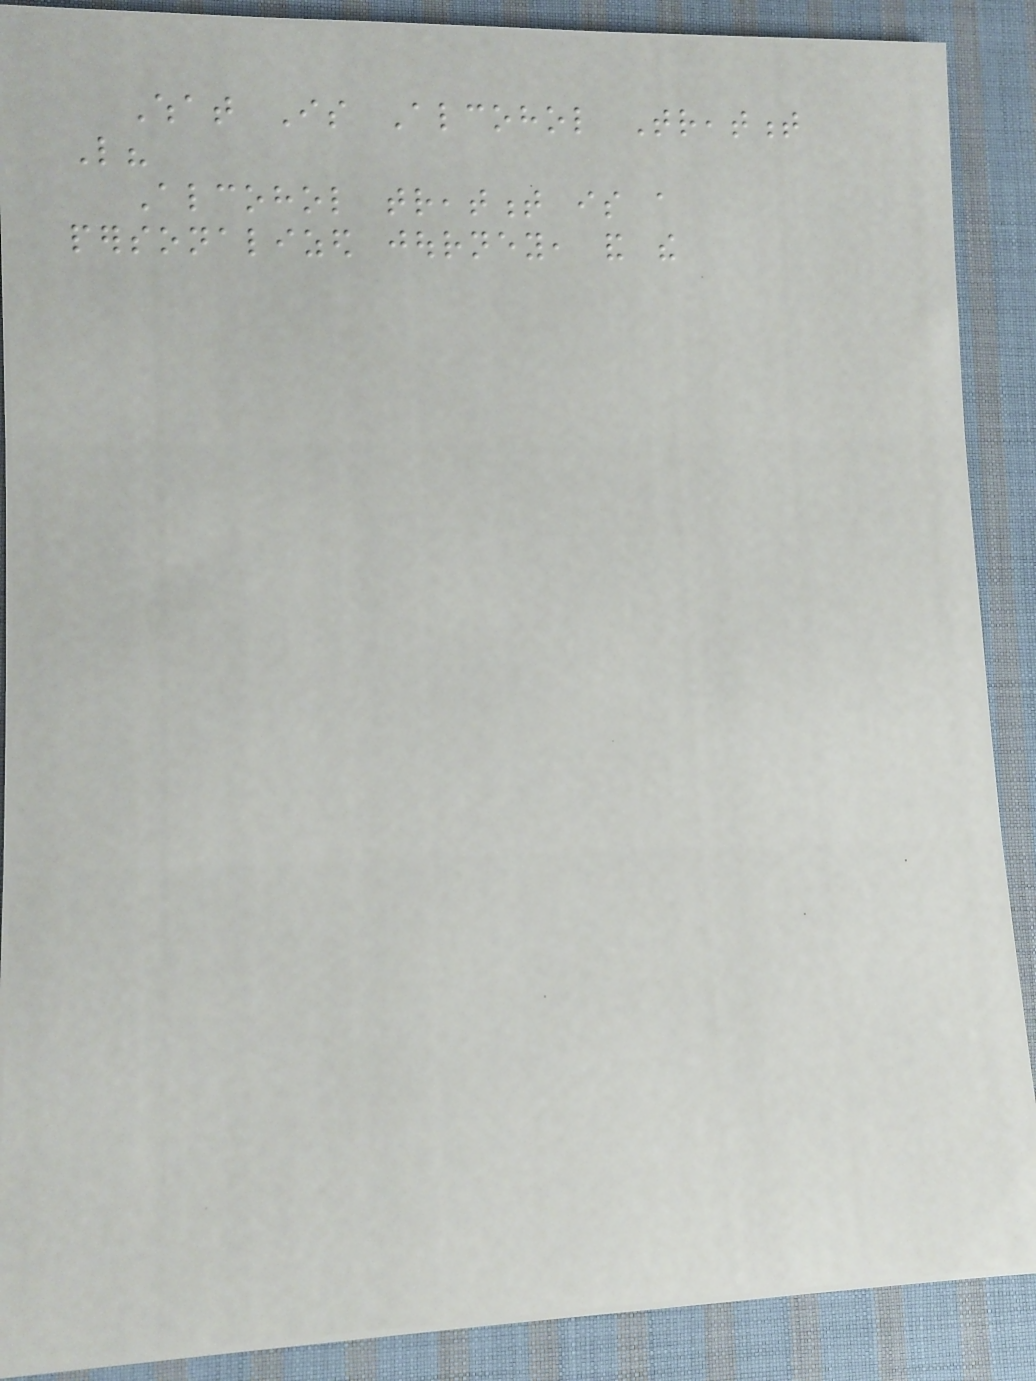What Is Alcohol Treatment
Like?
Alcohol treatment is a
personalized journey, and the
